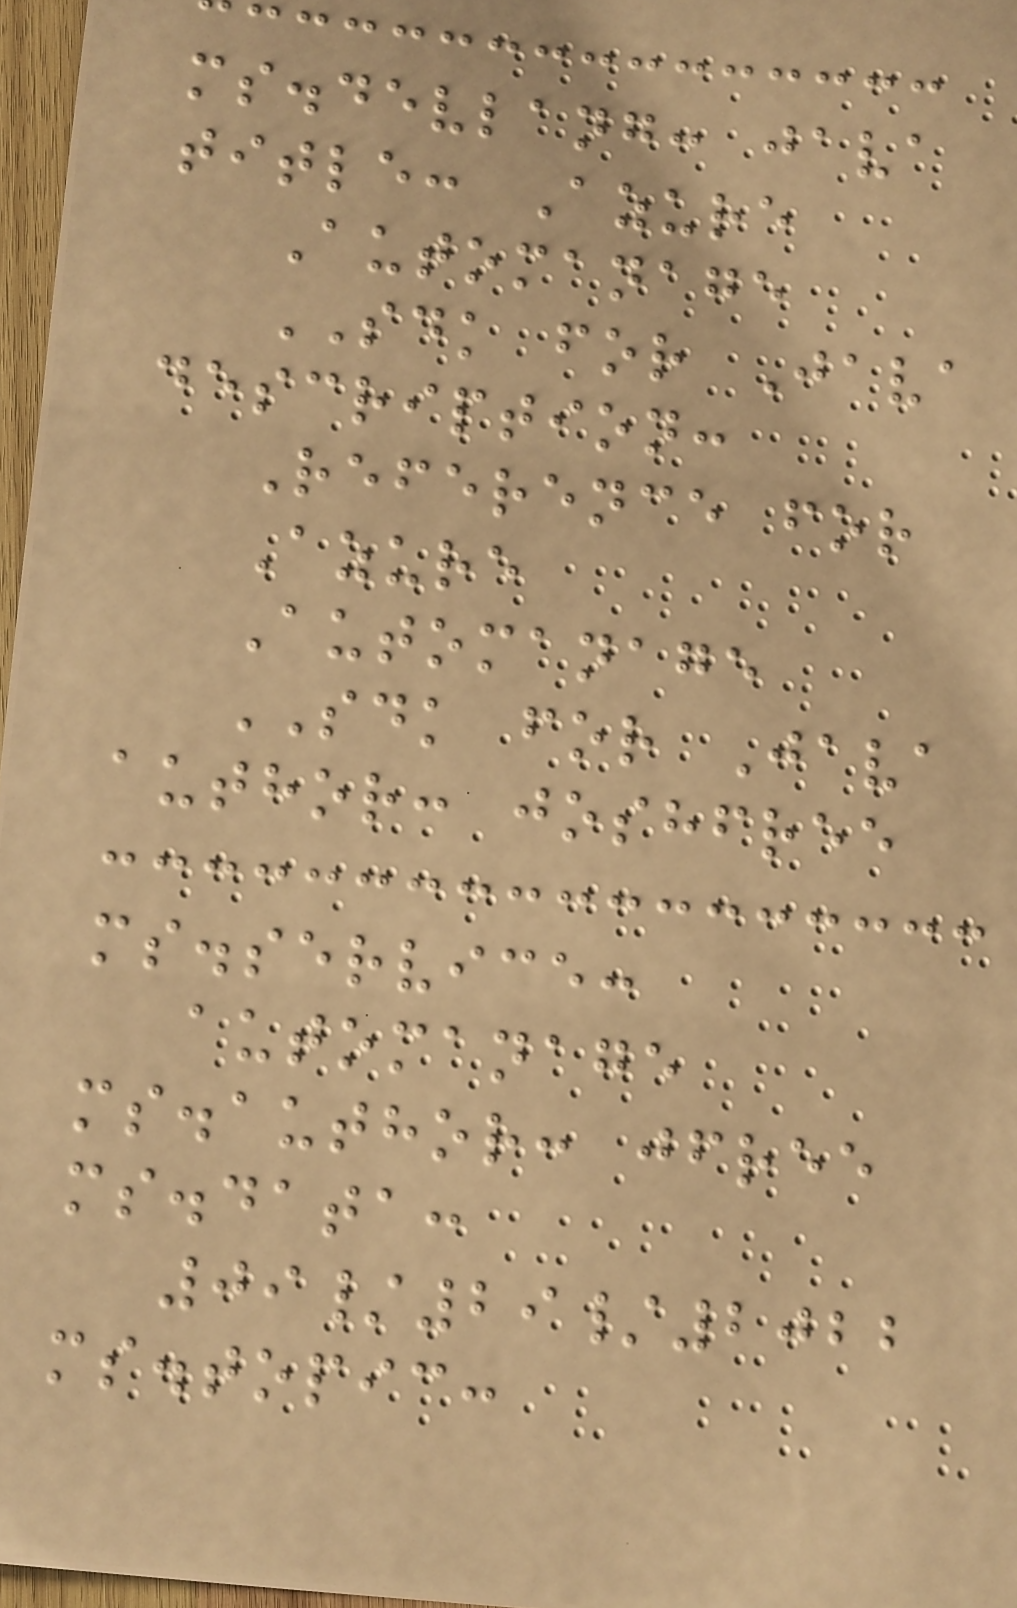ms.devlang: java
title: Azure
Automanage
SDK for Java
description:
Reference for
Azure
Automanage
SDK for Java
author: joshfree
ms.service:
automanage
ms.author: jfree
ms.data:
09/29/2022
ms.topic:
